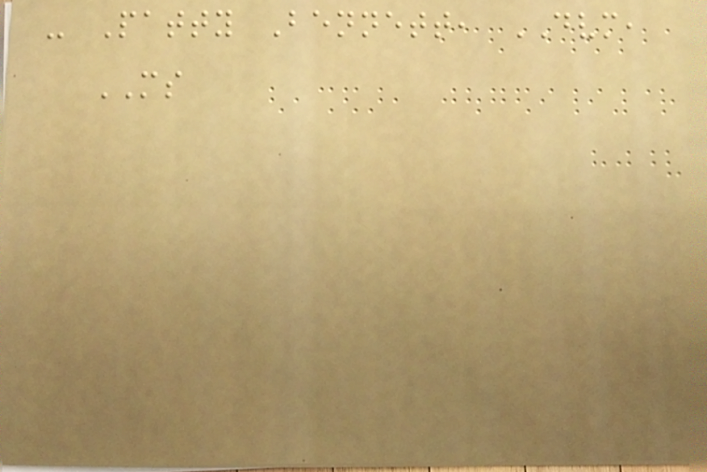- Patty Bennett, DVM,
MS
